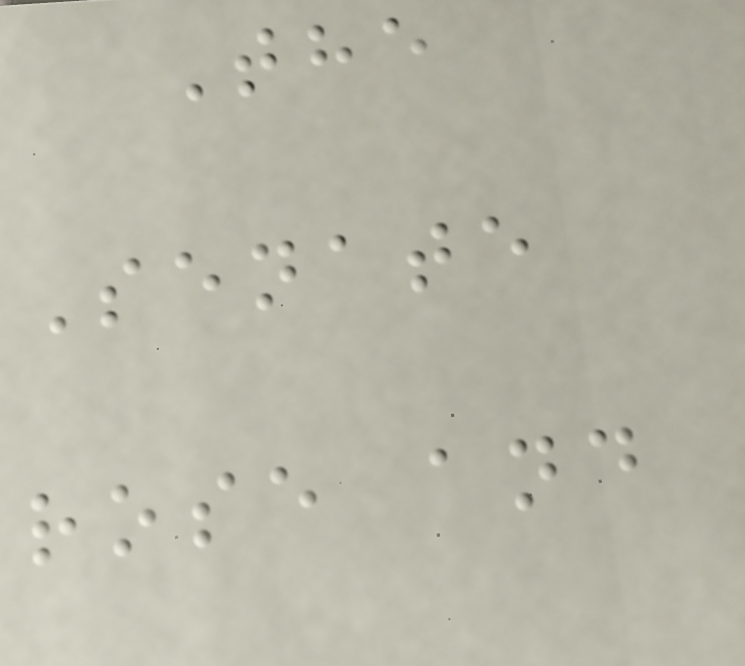The
Senate
rose and
